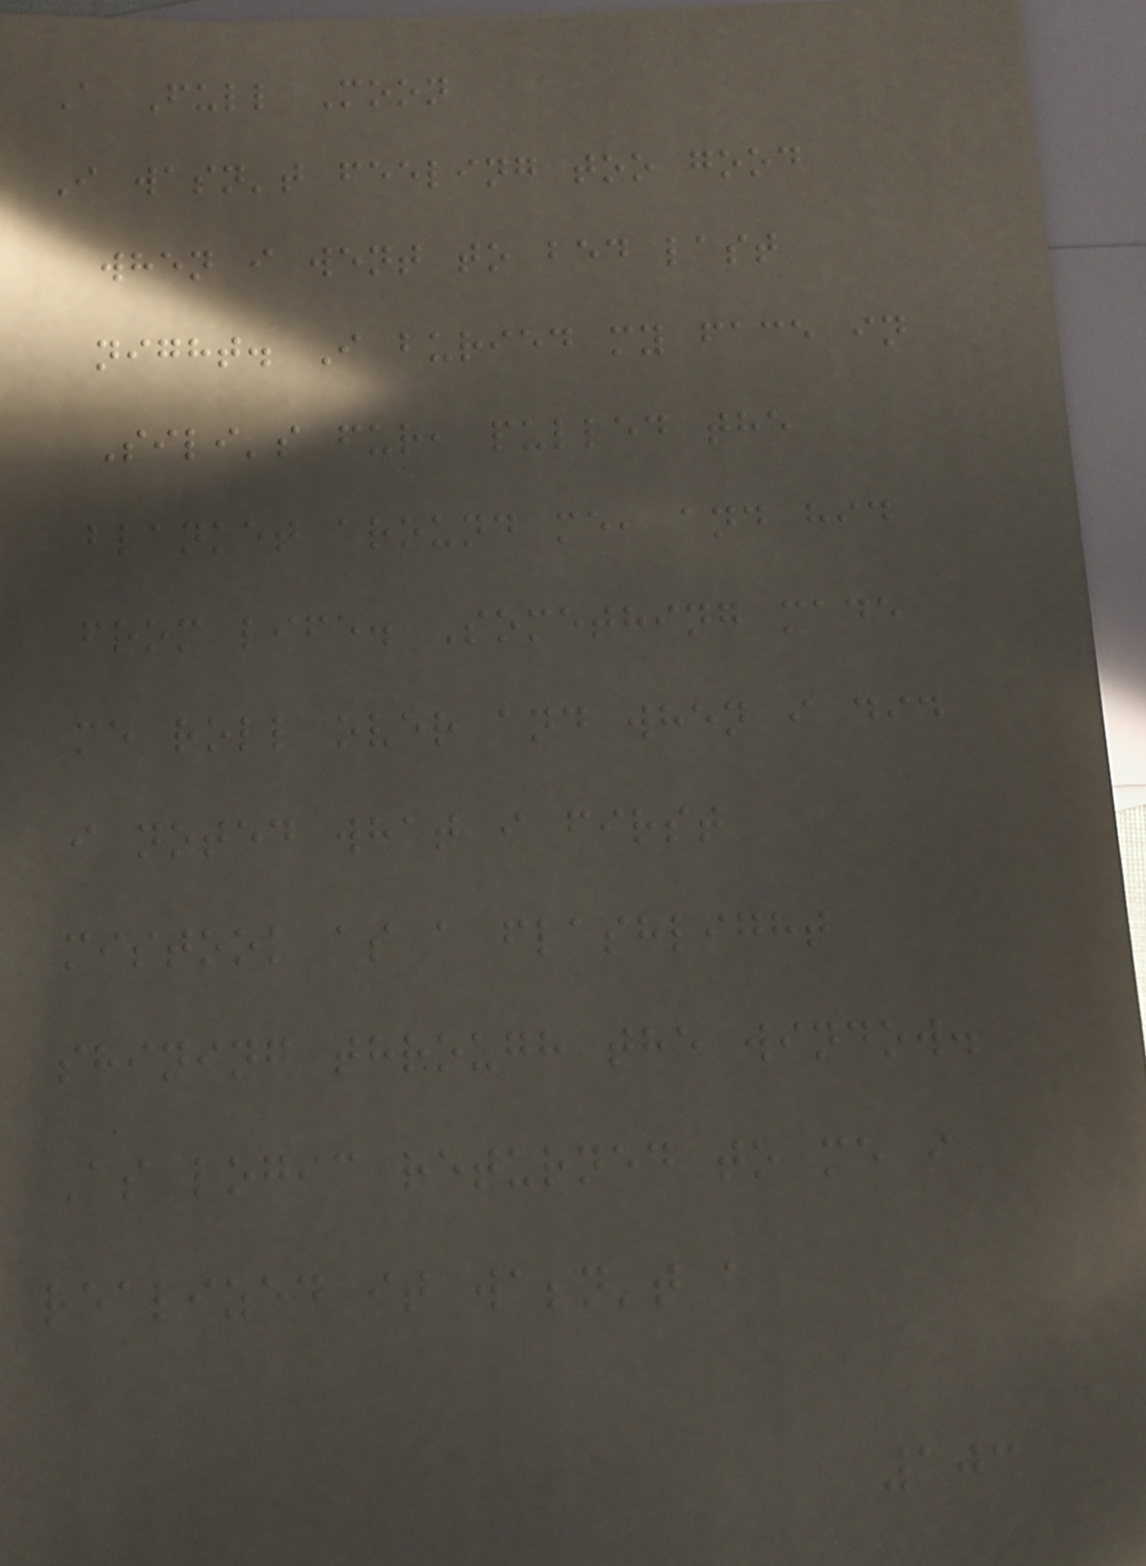A Full Moon
I wasn't feeling too good
when i went to bed last
night. I buried my face in
Sili's fur, pulled the
blanket around me, and hid
from life. Something made
me roll over and when i did
i noted what i first
mistook as a flashlight
shining through the window.
As logic returned to me i
realized it wasn't a
103
